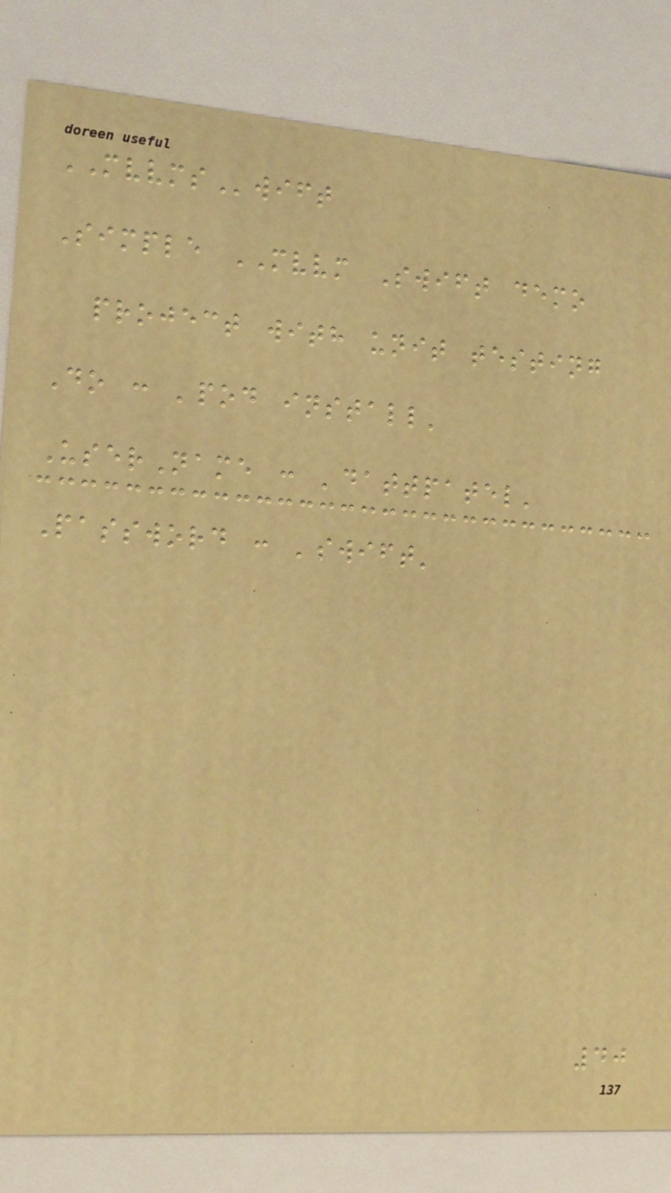MVVMSwift
Simple MVVM Swift demo
project with unit testing
Do : 'pod install'
UserName : 'dattpatel'
Password : 'swift'
40
